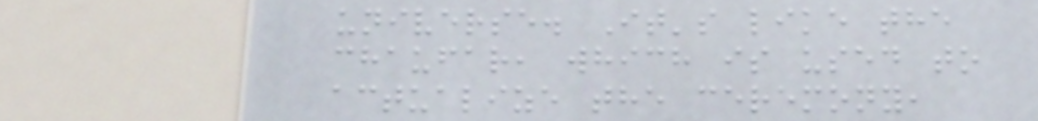universe. It's like the
chaufar, which is used to
actualize the ceremony,
